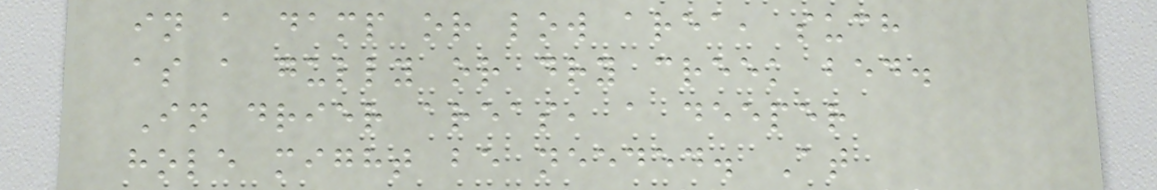in a damp or low area, such
as a gully or dry creek bed.
In drier areas, a deeper
hole might be needed. At
